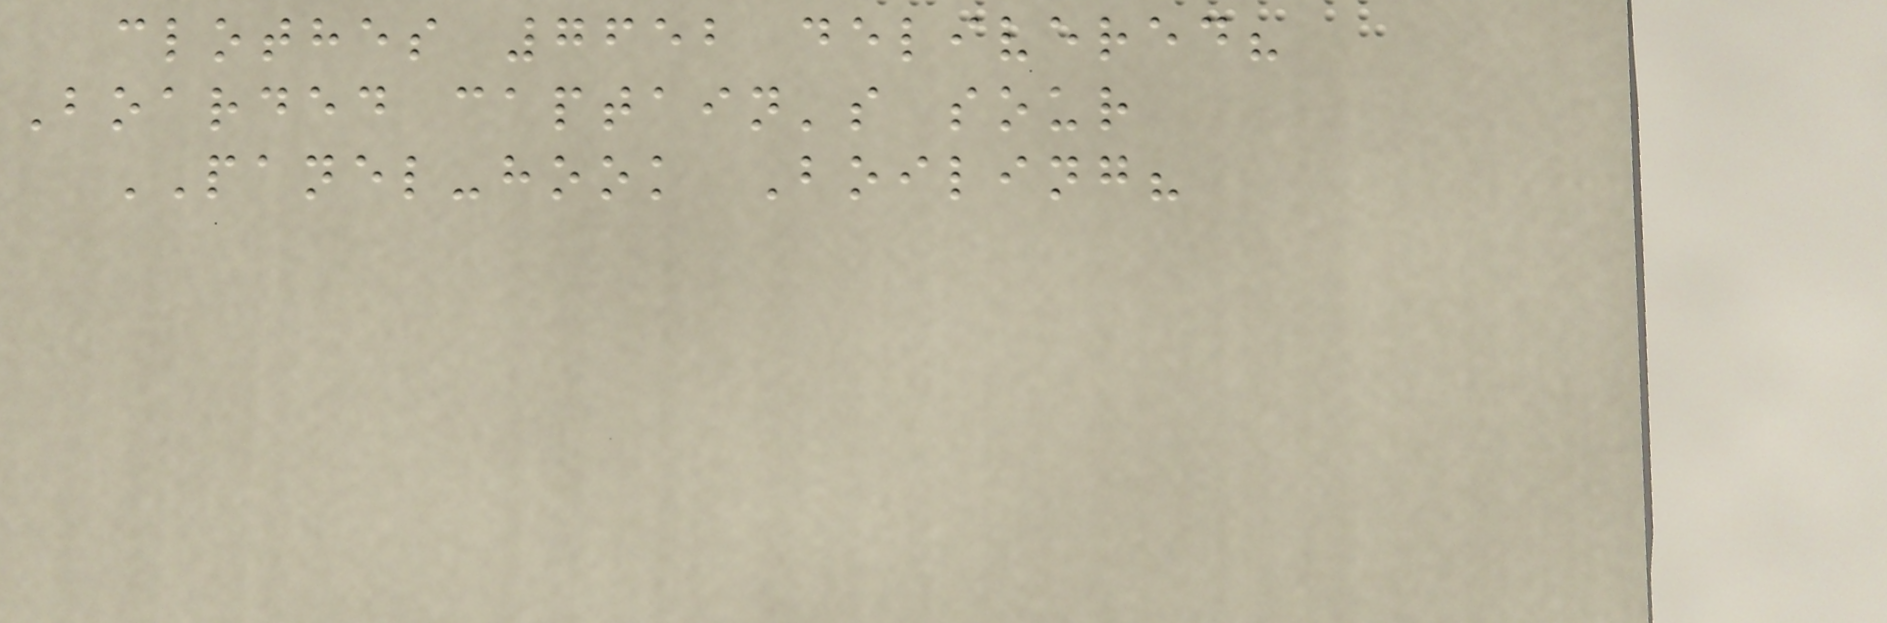clothes 7652 delivered?
Boarded captain's sour
PANEL-hook Boiling?
